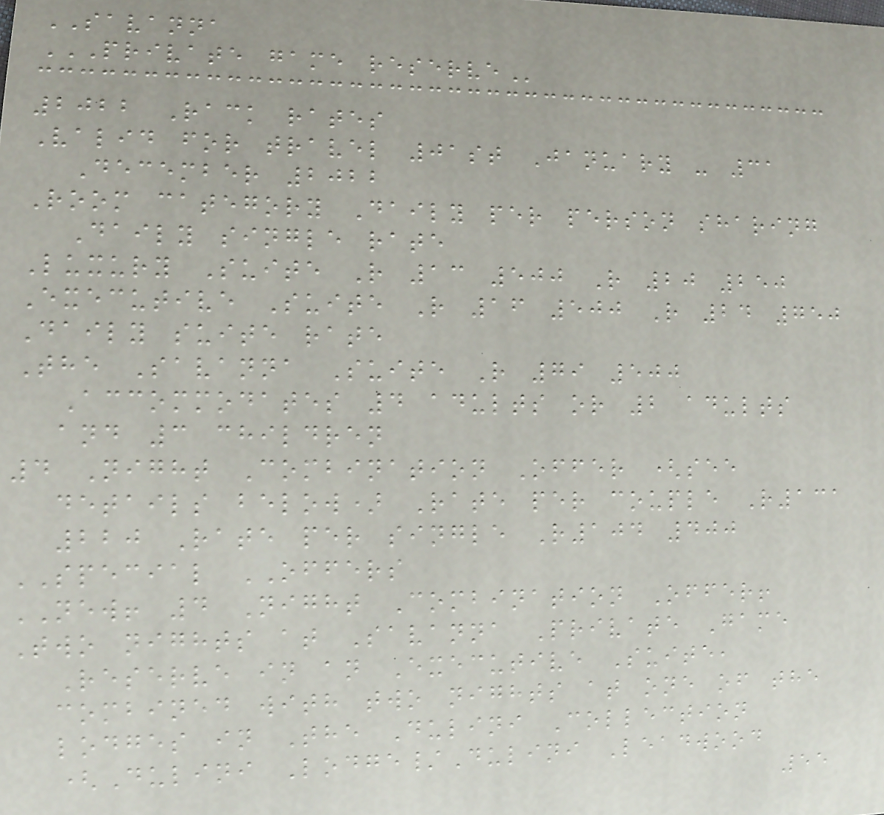SAVANNA
PRIVATE GAME RESERVE
2022 Rack rates
Valid for travel 01st January - 31
December 2022
Room category Daily per person sharing
Daily single rate
Luxury Suite R 13 500 R 20 250
Executive Suite R 16 500 R 24 750
Daily suite rate
The Savanna Suite R 79 500
Accommodates 4 adults or 2 adults
and 3 children
4 Night Combination Offer (see
details below) Rate per couple R131
220 Rate per single R104 400
SPECIAL OFFERS
NEW! 4 Night Combination Offer!
Two nights at Savanna Private Game
Reserve in an Executive Suite,
combined with two nights at one of the
lodges in The Dulini Collection
(Dulini Lodge/Dulini Leadwood
55
